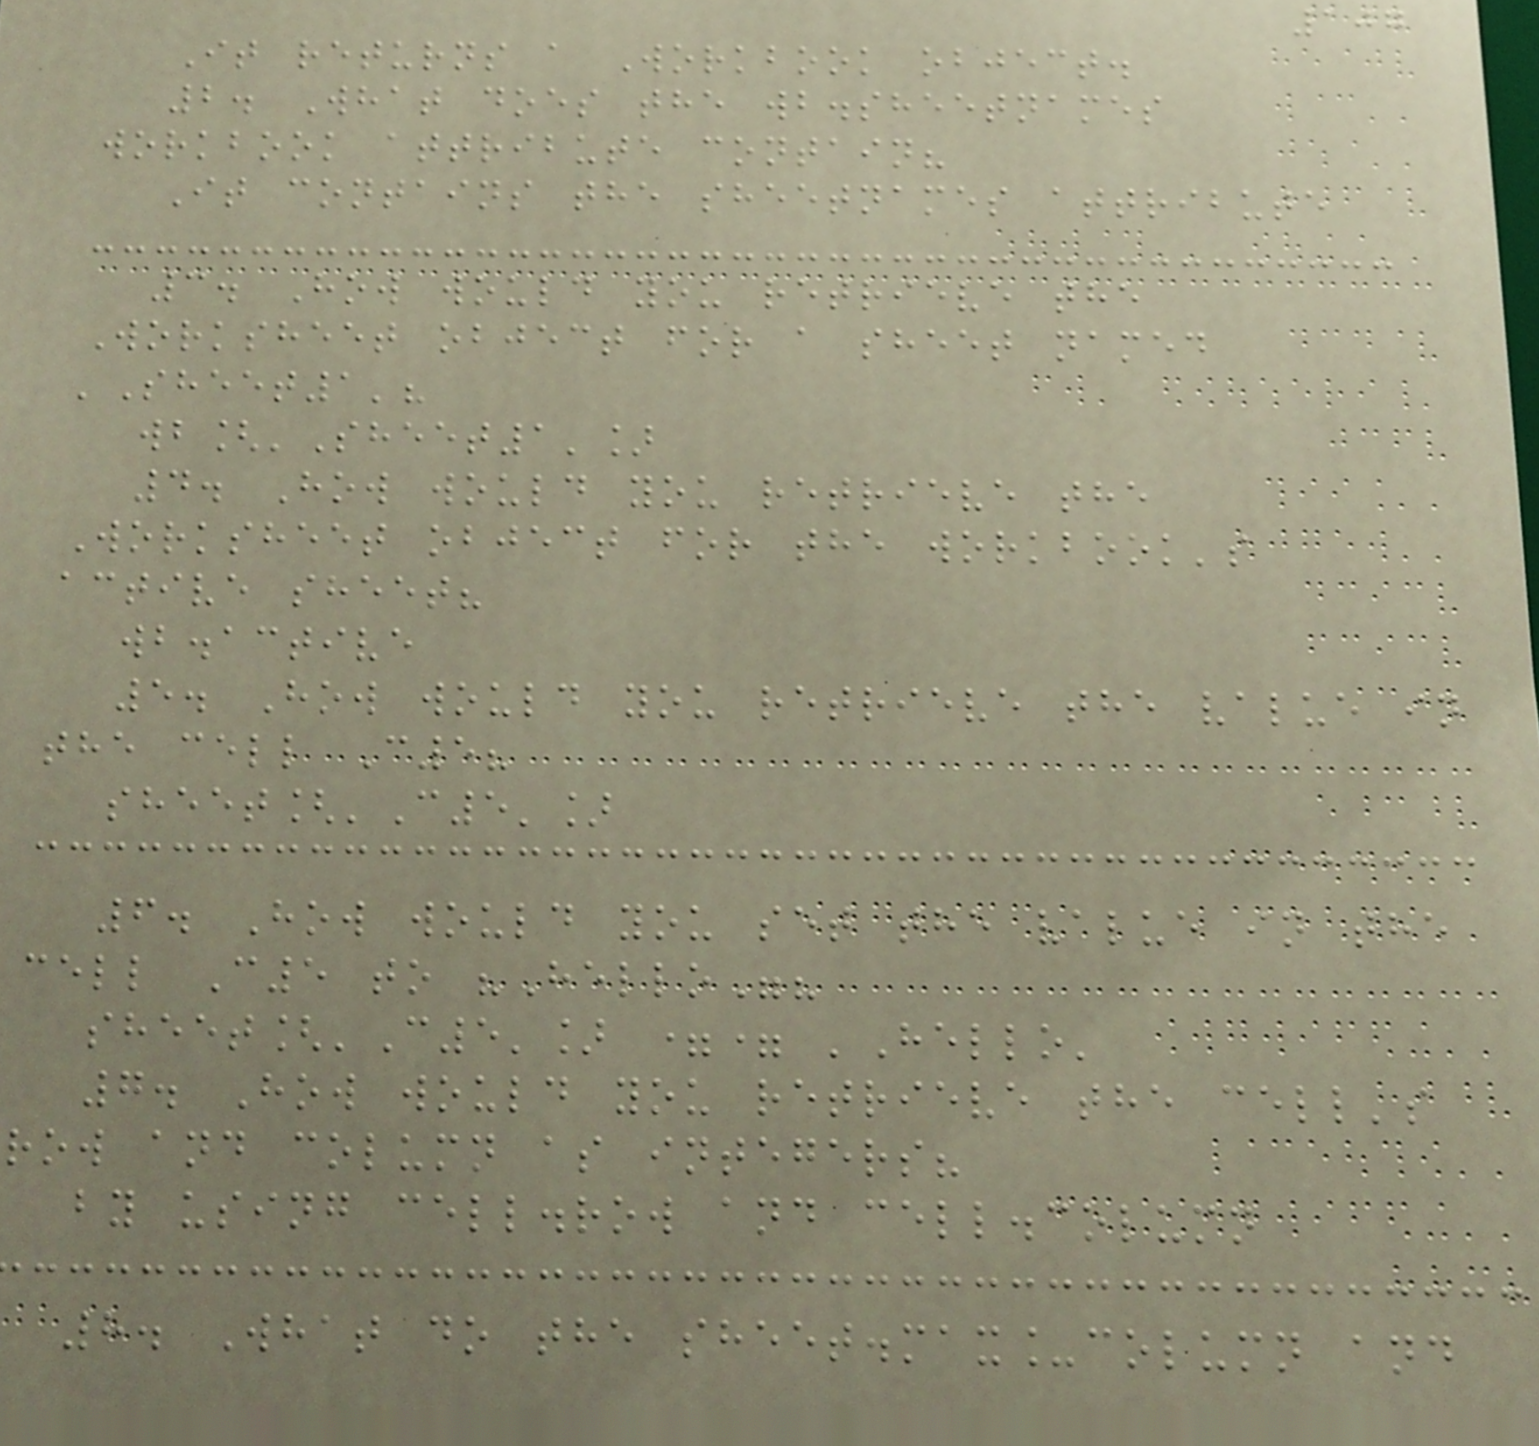107
It returns a Workbook object.
2. What does the wb.sheetnames
workbook attribute contain?
It contains the sheetnames attribute
3. How would you retrieve the
Worksheet object for a sheet named
'Sheet1'?
wb['Sheet1']
4. How would you retrieve the
Worksheet object for the workbook's
active sheet?
wb.active
5. How would you retrieve the value in
the cell C5?
sheet['C5']
6. How would you set the value in the
cell C5 to "Hello"?
sheet['C5'] == 'Hello'
7. How would you retrieve the cell's
row and column as integers?
by using cell.row and cell.column
8. What do the sheet.max_column and
